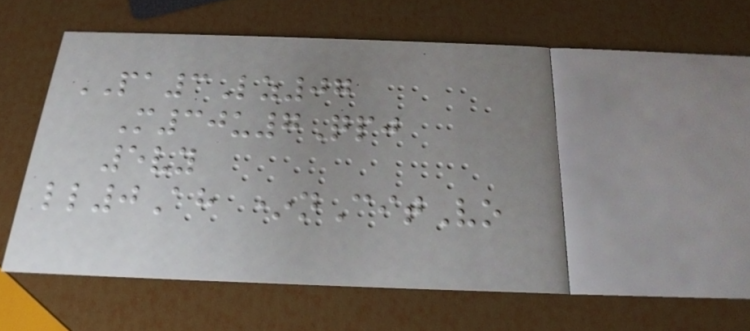PA3Lz07
M30u7Qpj
5vy
ll0Ah *nCitVo
